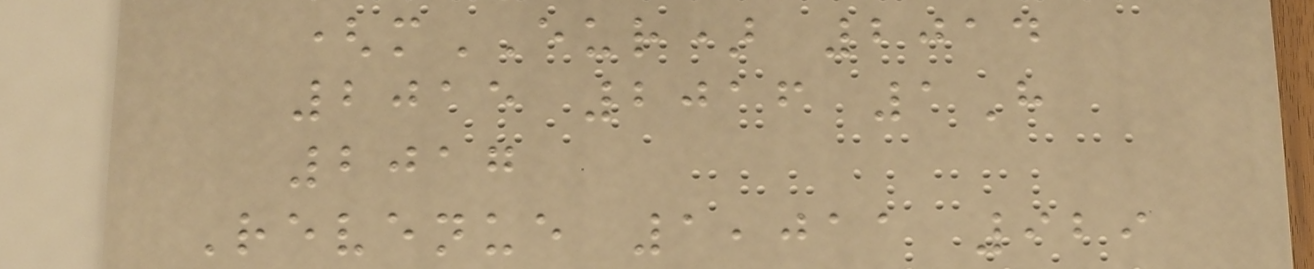(mEUR) 2014
2015 2016 1H
2017
Revenue 1,011 929
